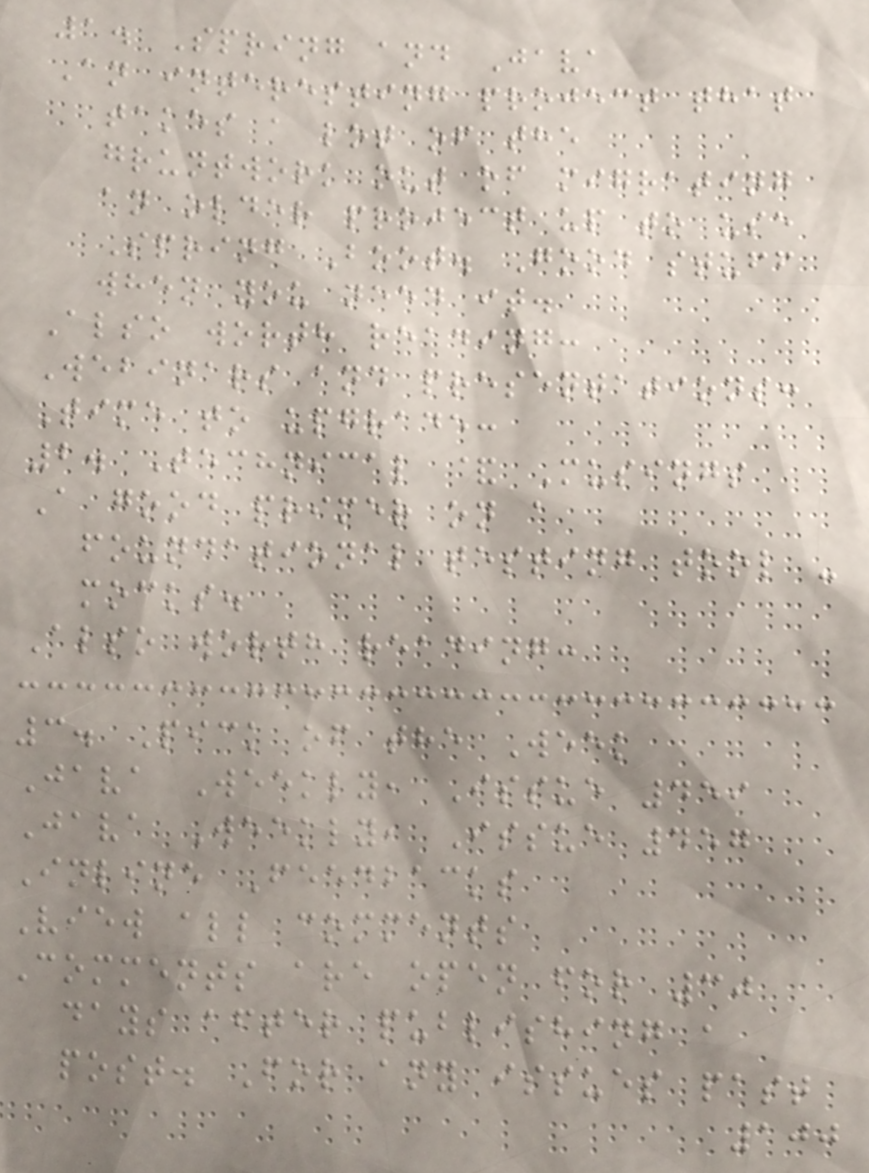1. Spring and Java
An interesting project that
takes a lot of the
gruntwork out of migrating
an older project up to use
Spring Boot. Good stuff
when you need it.
Also worth reading:
Webinars and presentations:
Time to upgrade:
2. Technical & Musings
A good primer on a
foundational testing tool -
mocks.
Also worth reading:
3. Pick of the Week
Java Weekly, Issue 459
Java Weekly, Issue 457
Inline Feedbacks
View all comments
Comments are open for 30
days after publishing a
post. For any issues past
100
